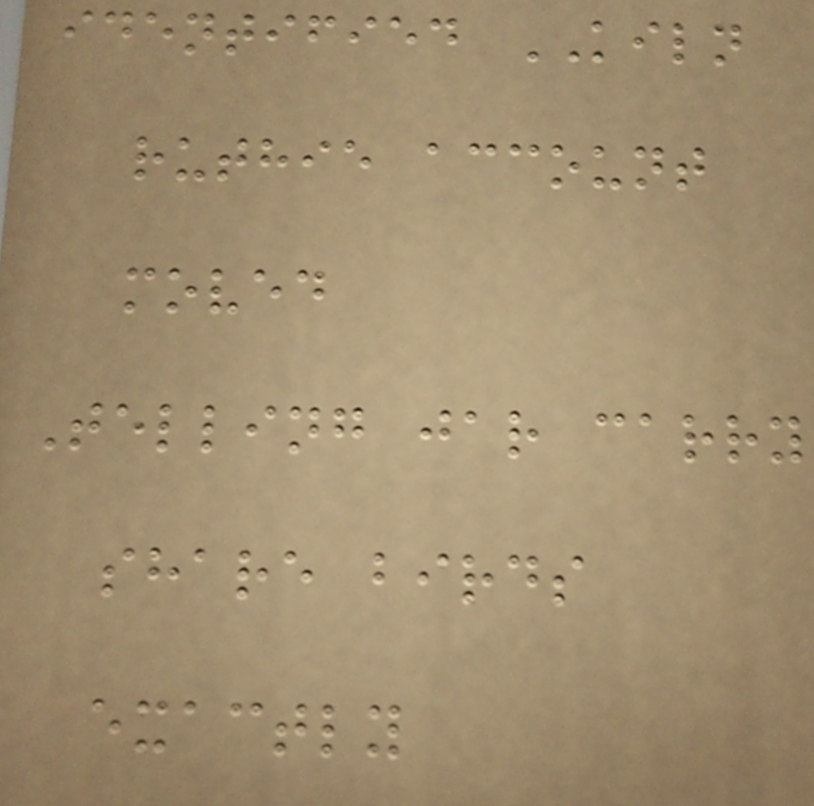identified KILN
ruthie account
moved
Telling jar carry
share birds
exactly
